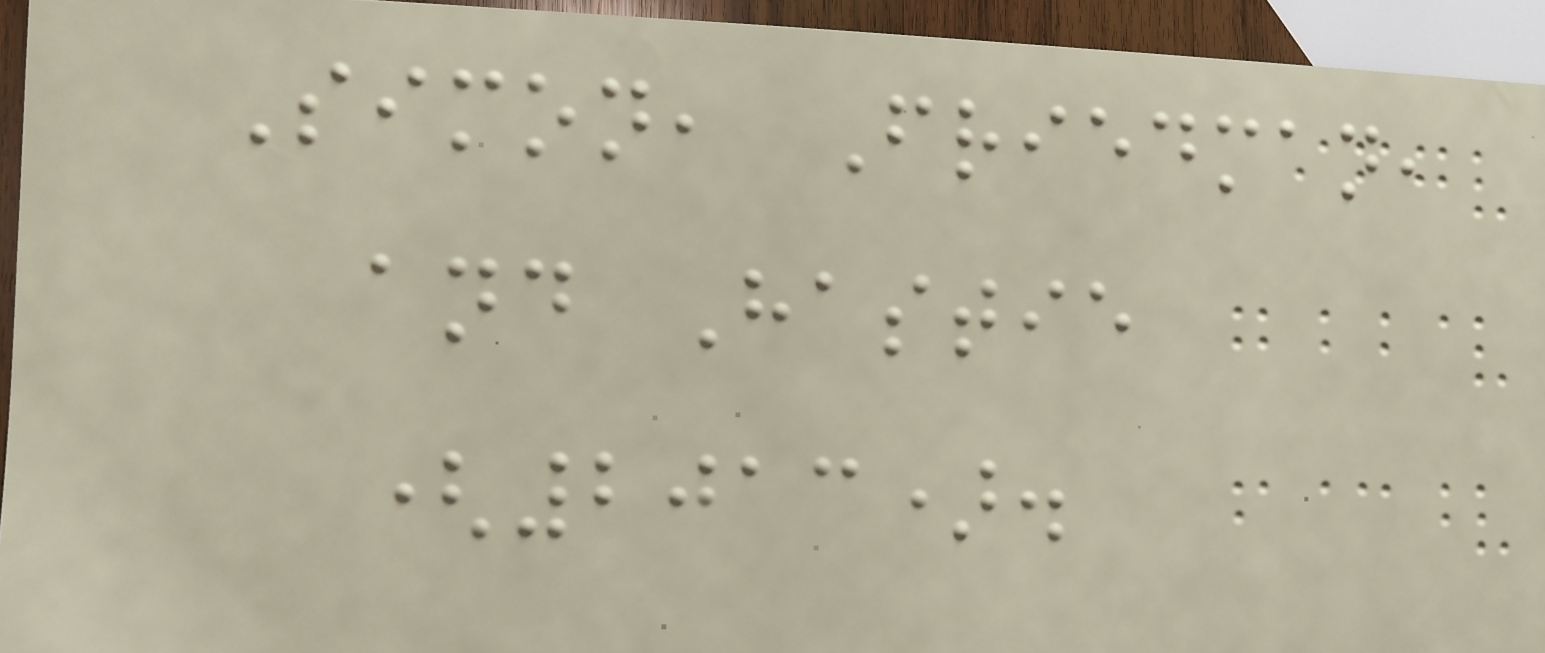Simon, Friedman,
and Hastie
(2013).
